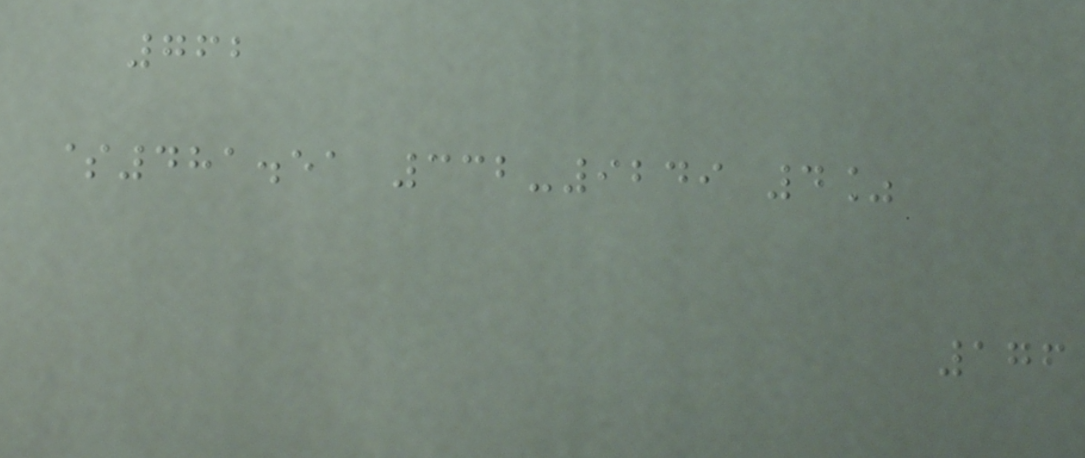762
$481.51 332-9249 4%
176
